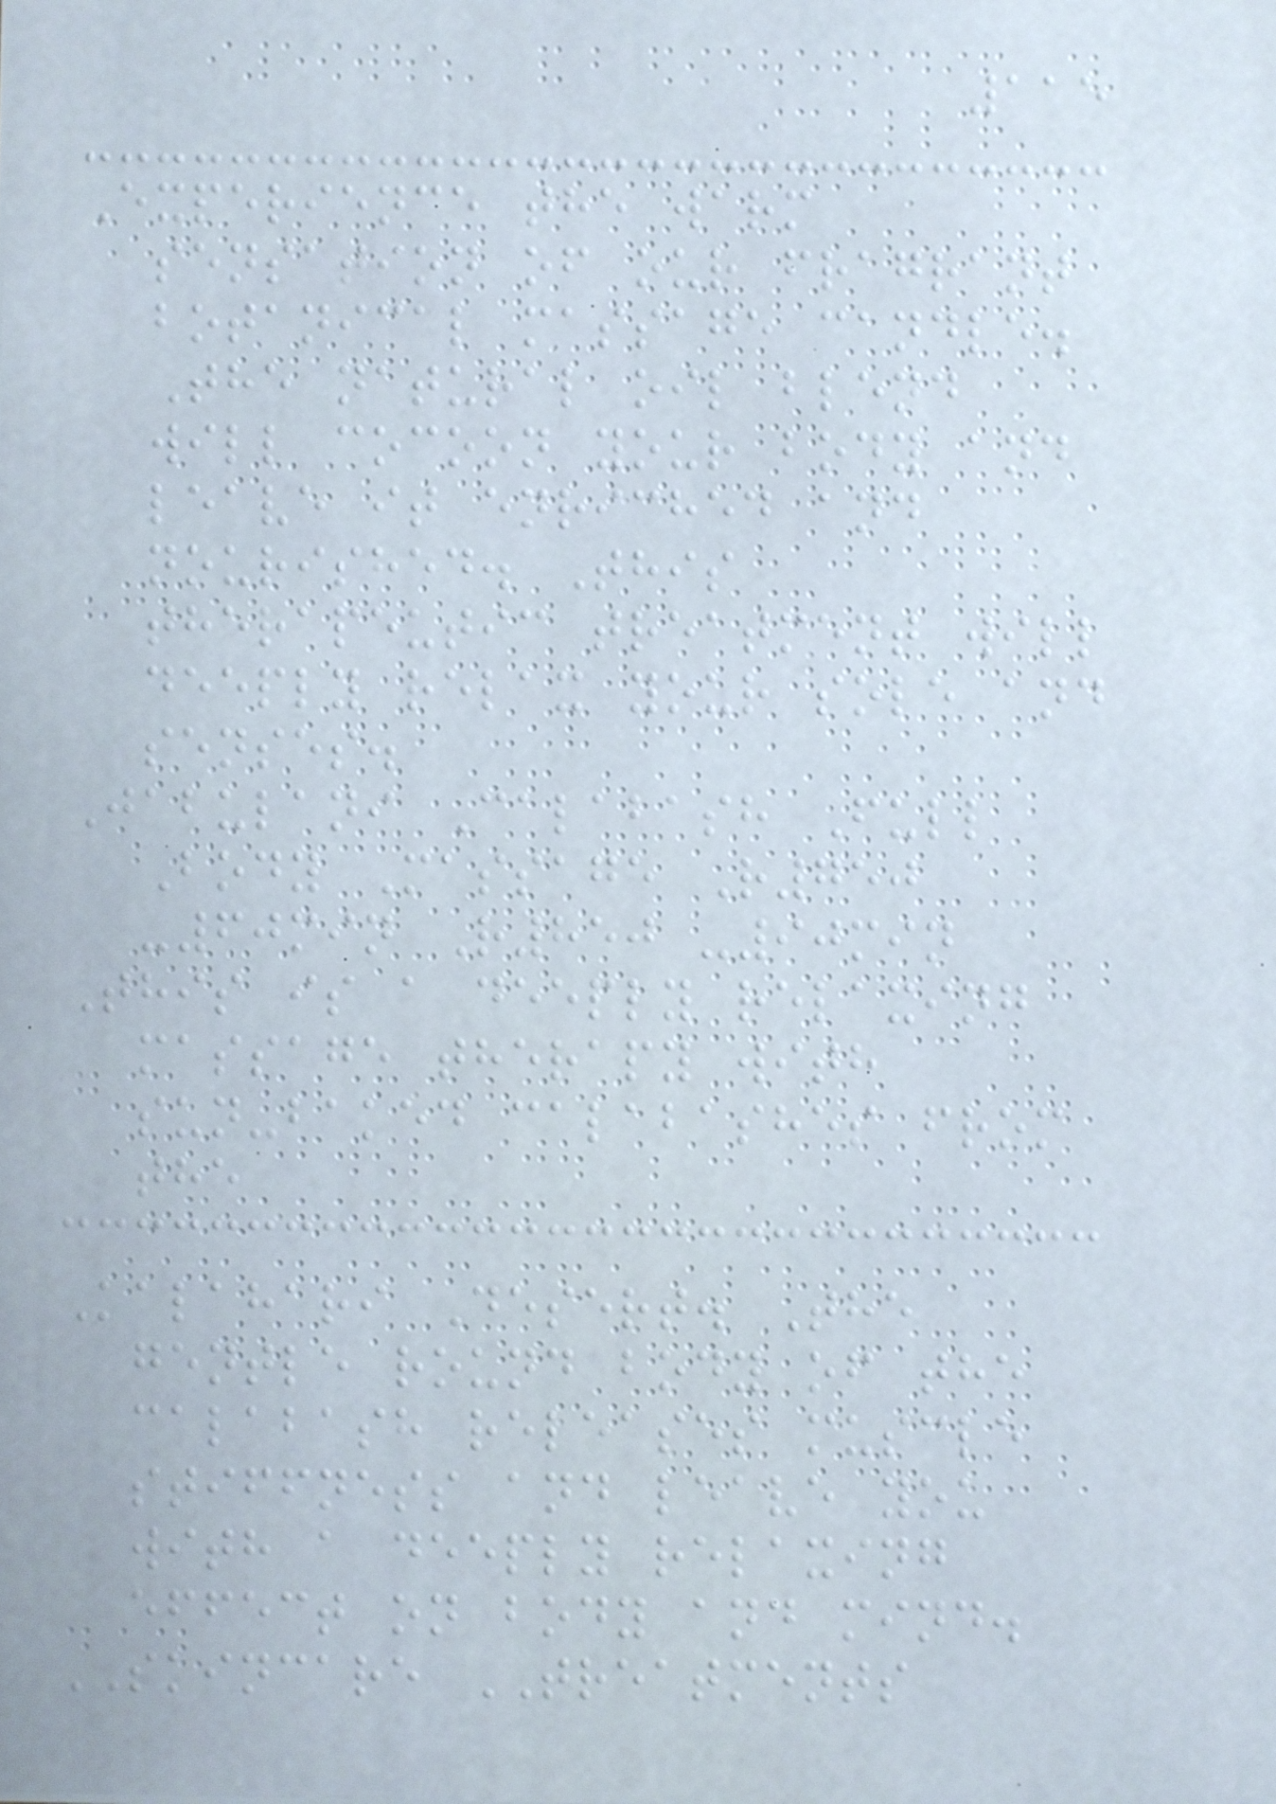115
Experience the warm
sensation of our fragrant
botanical massage candle.
The natural oil blend
will cocoon your body and
leave it enriched and
nourished. This
therapeutic treatment will
deeply relax your sole and
senses.
Jabulani Calabash Full
Body Massage R750
-60min R850 -90min
This is a deeply relaxing
massage therapy with
sun-baked calabashes from
the
Kalahari Desert. The
gentle round body of the
calabash releases muscle
stiffness and leave you
with a deeply relaxing
effect on body and mind.
SKINCARE TREATMENTS
